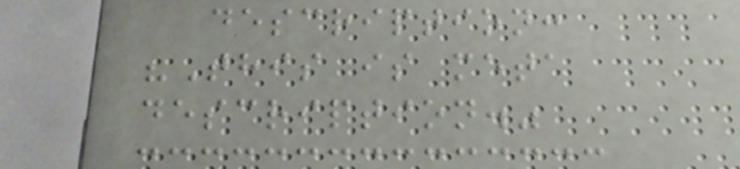description:
"This is meta
description."
